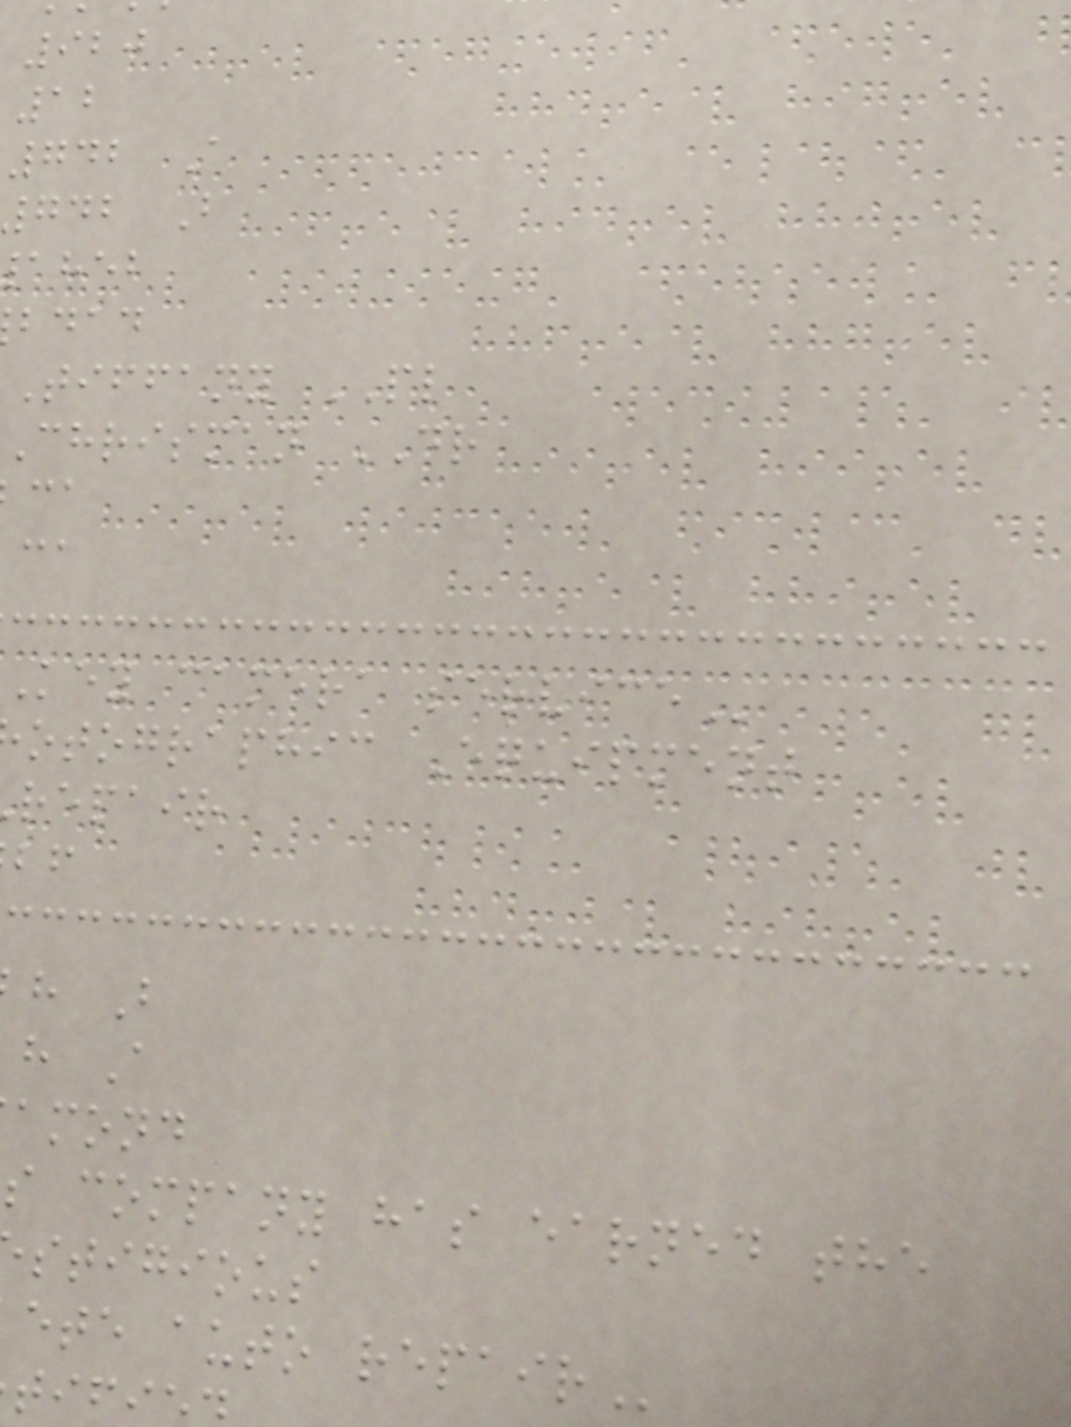920
12
742 A
gdb B
aheb
bdad
tiffany PL
chrisman DR
key camera
otographic Equipment
repair
h B
h A
amond
s company has earned the
stigious
ete auto
